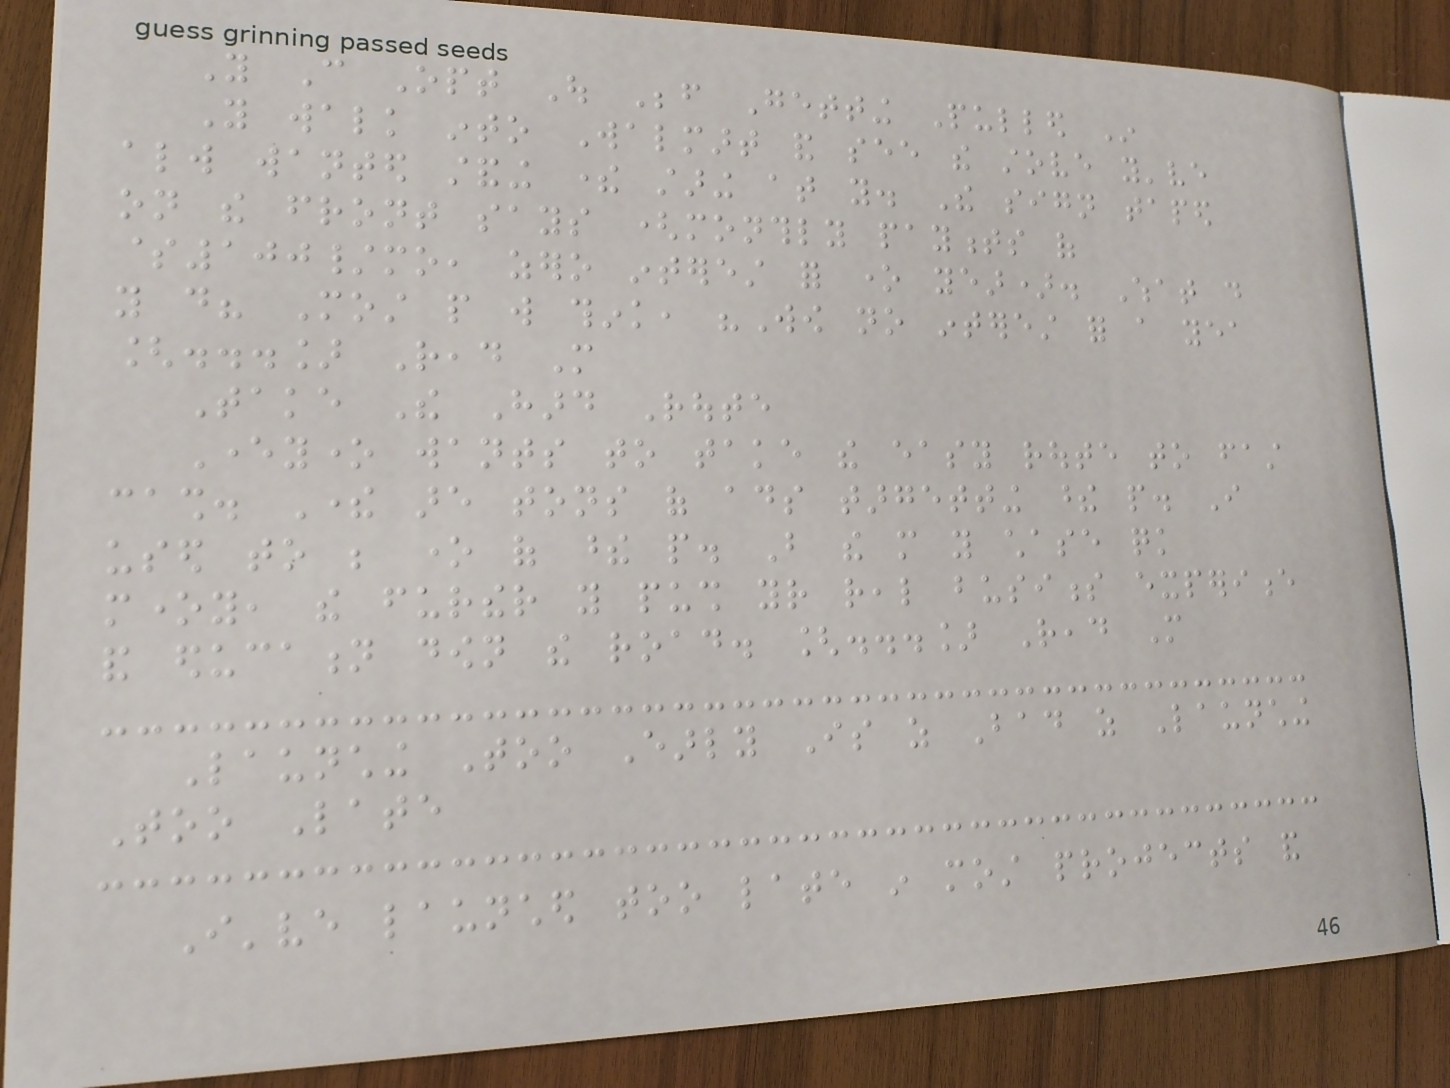You Can Opt Out Before Getting Pulled In
You walk into Walmart and see the stove you've
always wanted standing there staring at you. The sign taped
on the front says (monthly payments of
$100/mo, zero interest for one year). What do
you do? Most people will think, "Wow no interest for a yea
[...] Read More
Take The Hard Route
Everyone wants to take the easy route to fast
cash. There are tons of ads targetting these people. I
used to be one of these people. But the more you chase quick
money, the further you push your real business experience
and education down the road. [...] Read More
Launching Too Early Is as Bad as Launching
Too Late
I've launched too late in most projects and
